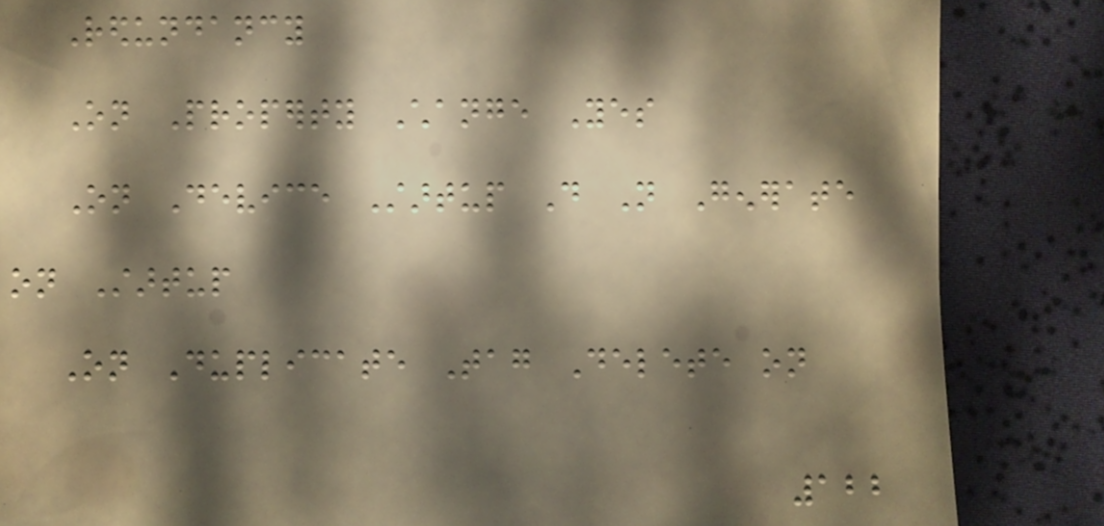Redundancy
On Property Change Yes
On Device Startup Do Not Generate
on Startup
On Duplicate Tag Delete on
122
